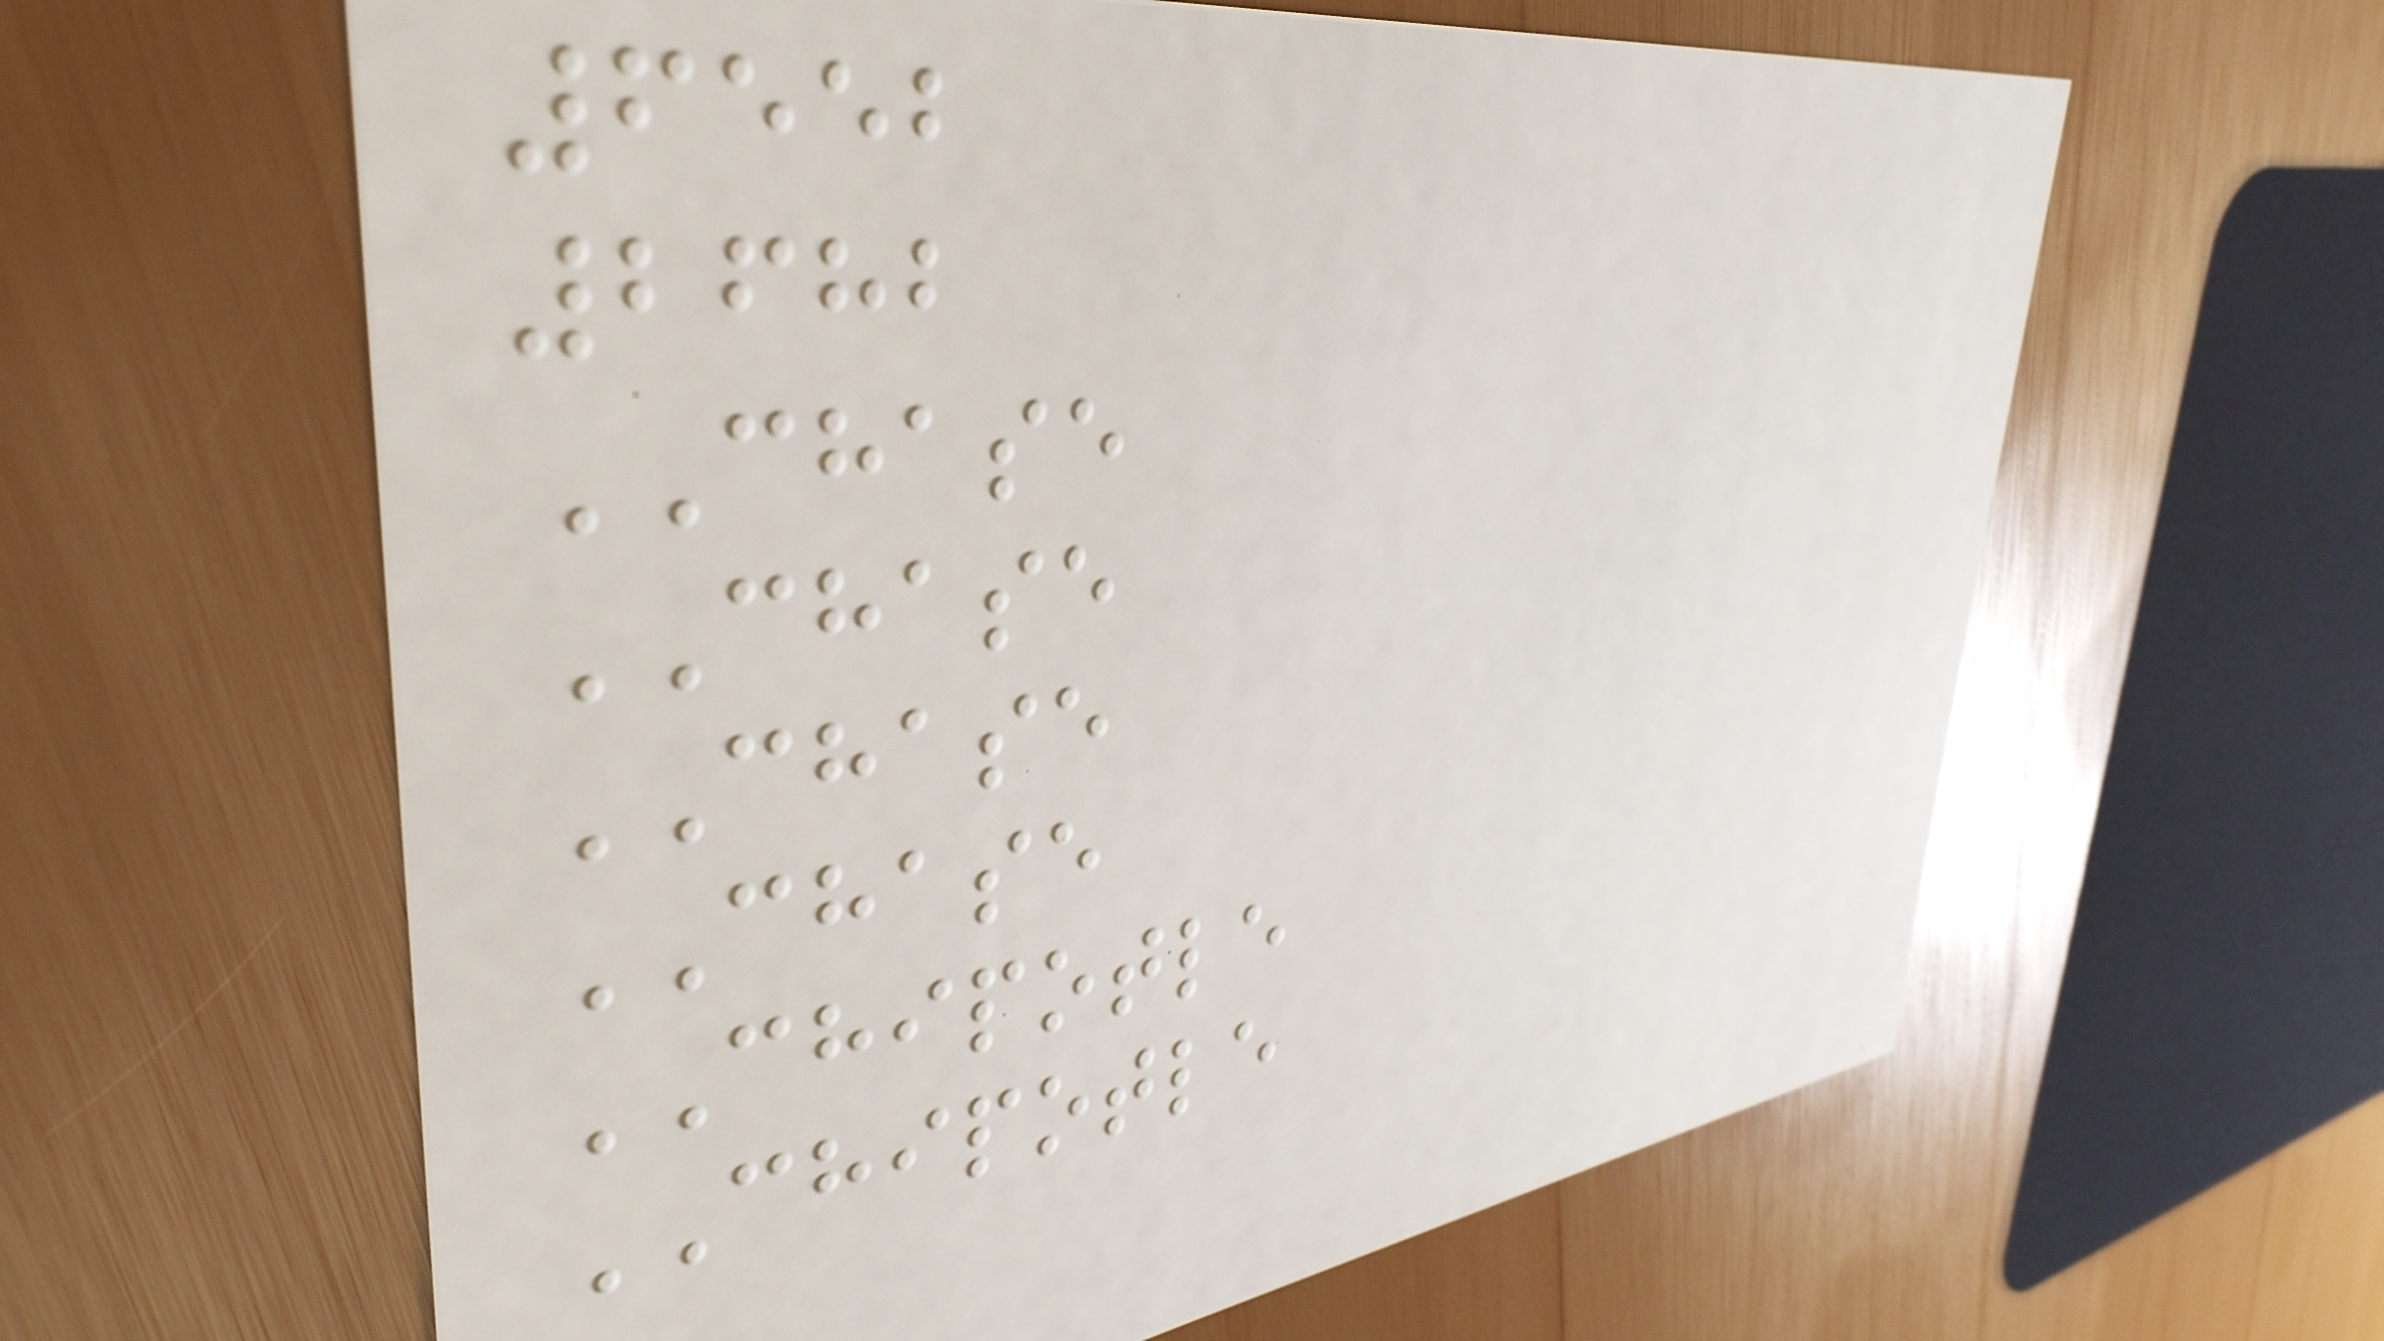6552
2682
CHASE
CHASE
CHASE
CHASE
CHIPOTLE
CHIPOTLE
